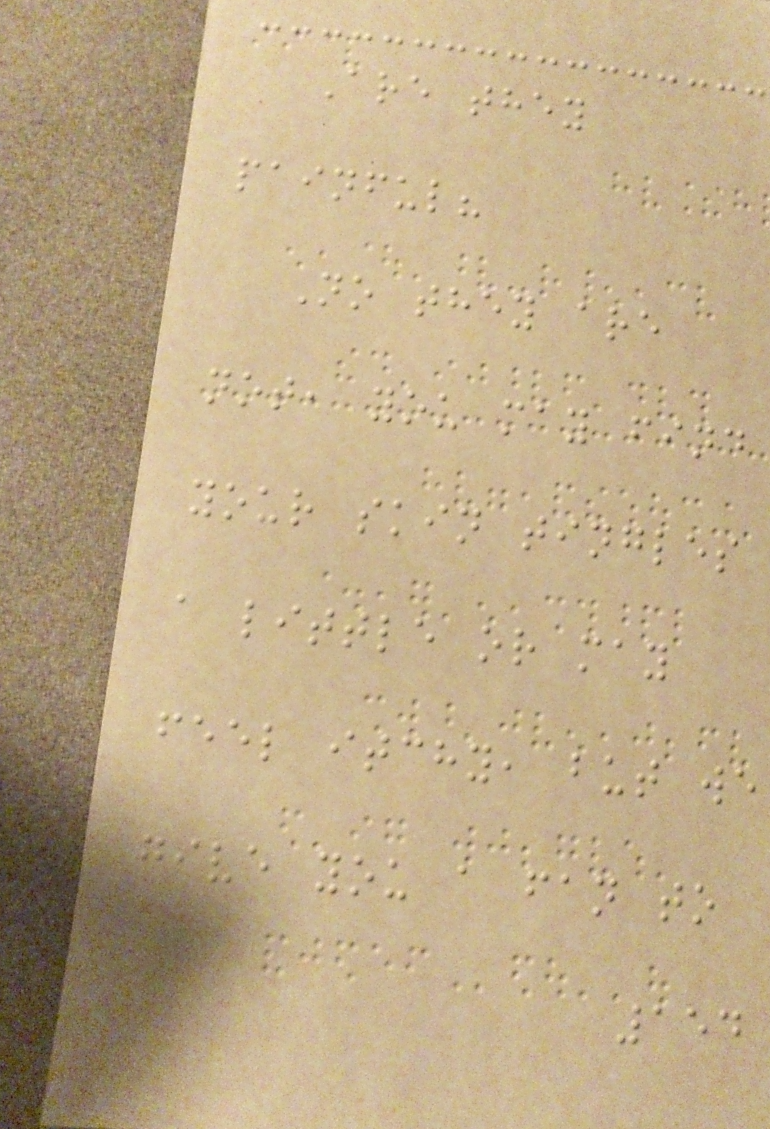Are they
painful?
No they are
not, you may find
your skin tingles
a little or may
feel itchy, but we
give you a fan to
154
